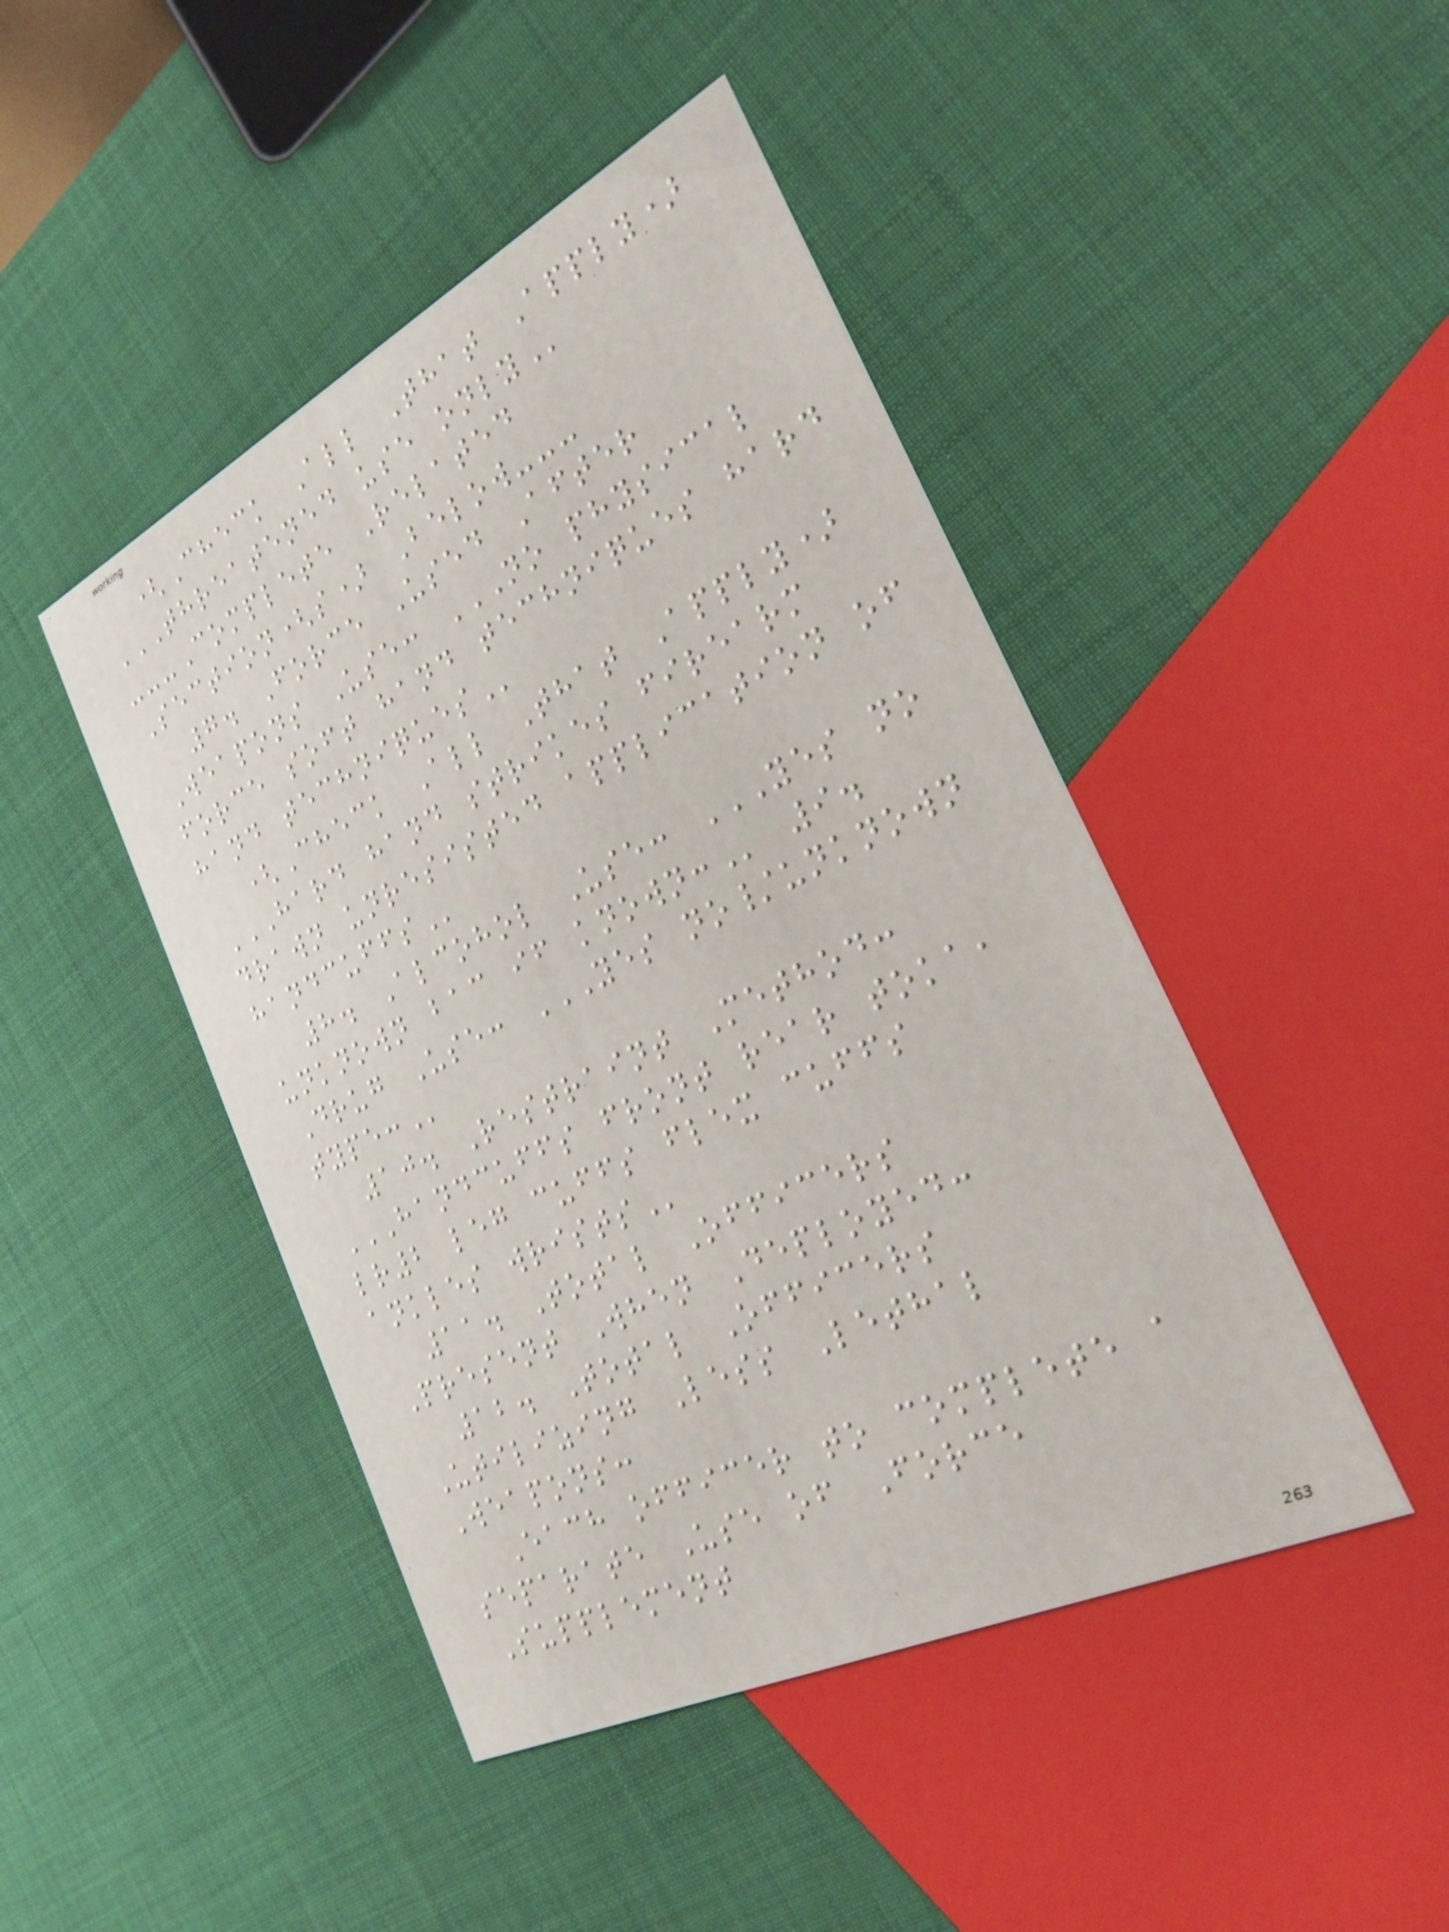(Check All That Apply)
THREATENED USE ONLY
---Complete Related
Section(s) Below---
7. Force Used After
Weapons Use: NO PHYSICAL
FORCE SOFT HAND TECHNIQUES HARD
HAND TECHNIQUES
(Check All That Apply)
HARD HAND STRIKES FIREARM
DRAWN UNRESISTED APPLICATION OF
HANDCUFFS
8. Alcohol Use: YES NO
UNKNOWN BAC IF KNOWN: 9.
Drug Use: YES NO/UNKNOWN
TYPE:
10. Restraint Method:
HANDCUFFS FRONT REAR TOKA,
LR2 LEG CUFFS FLEX CUFFS
ANKLES WRISTS
11. Total Officers
Present When Deployed:
12. Total Officers
Utilizing Less Lethal
Weapons:
Each officer to complete a
separate Use of Force
Supplement
